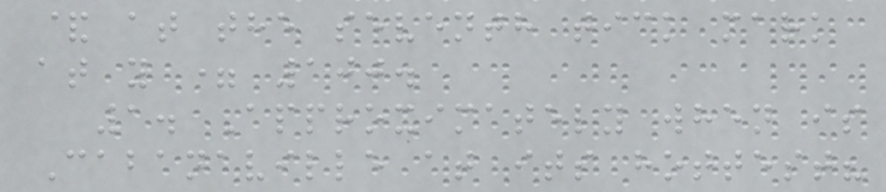& at the seventh tick mark
at y = 100.
1. Approximately when is
Cabanaville at its hottest?
